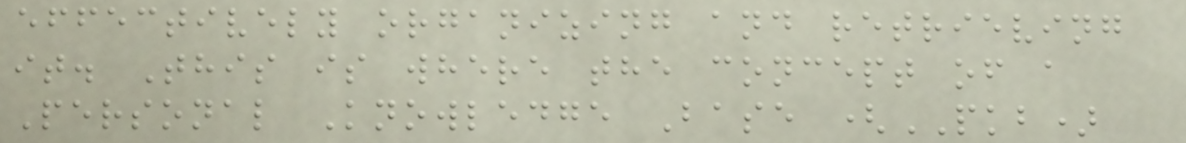effectively organizing and retrieving
it. This is where the concept of a
Personal Knowledge Base (PKB)
